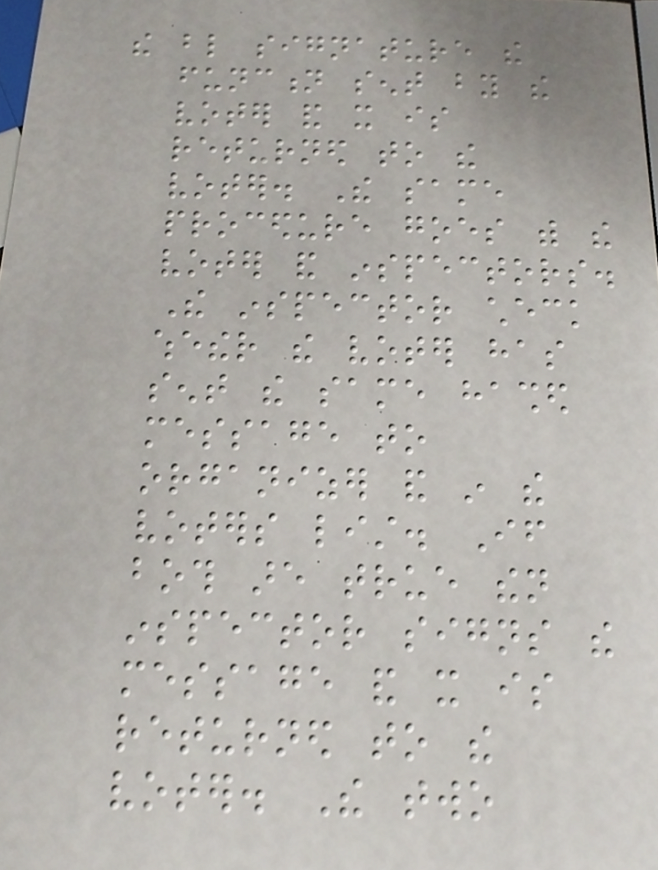the blind signature the
function sent by the
voter and it is
returned to the
voter. The same
procedure goes with the
voter and inspectors.
The inspector check
whether the voter has
sent the same hashed
message to
organizer and in the
voters list. If
both are true then
inspector signs the
message and it is
returned to the
voter. The two
